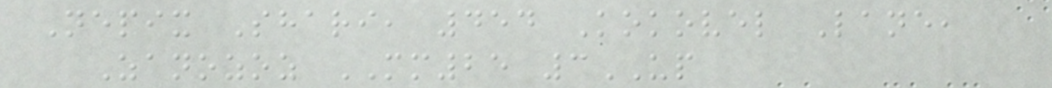Nepix Shari, 454 Kokovel Lane,
Zanozoz MM25 3UP
